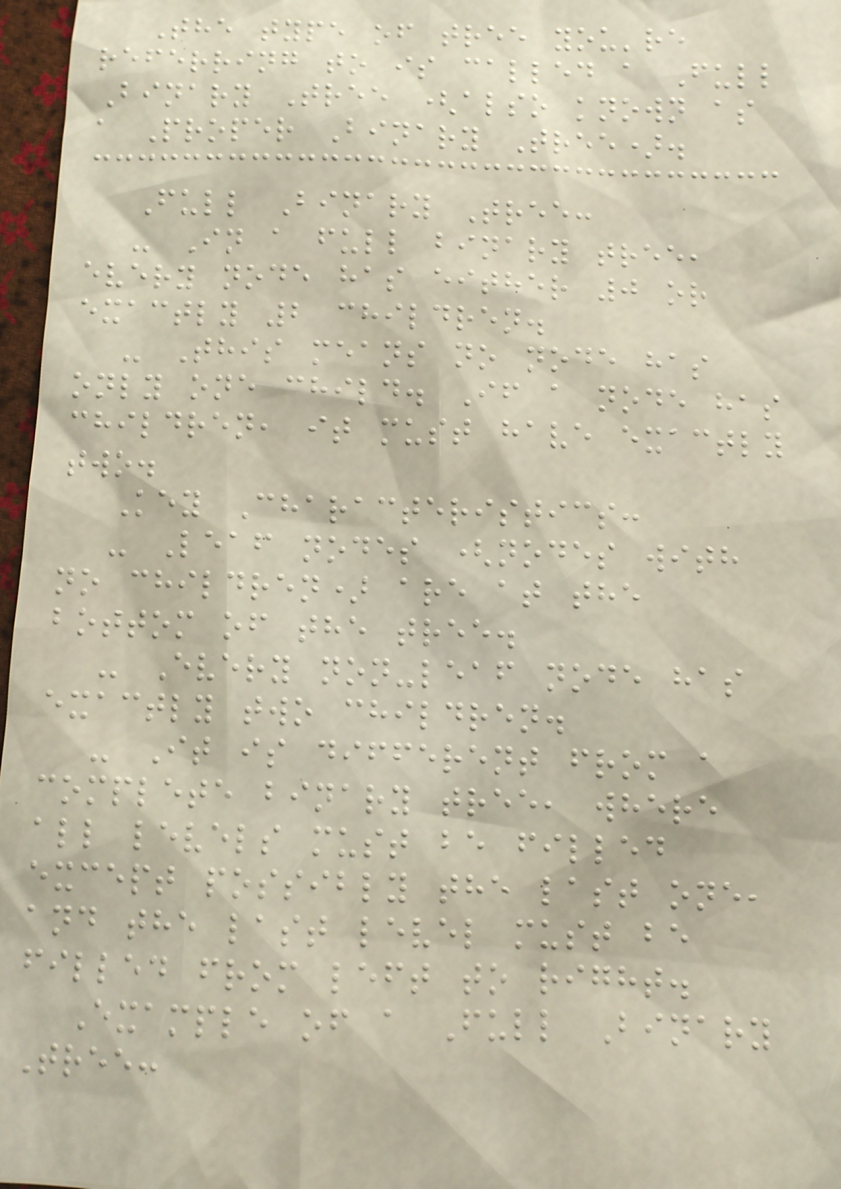The type of tree you're
referring to is called a Full
Binary Tree (also known as
a Proper Binary Tree).
Full Binary Tree:
- In a full binary tree,
every node has either 0 or
exactly 2 children.
- This means no node has
only one child. If a node has
children, it must have exactly
two.
Key Characteristics:
- Leaf nodes (nodes with
no children) are at the
bottom of the tree.
- Every non-leaf node has
exactly two children.
- It is different from a
complete binary tree, where
all levels must be filled
except possibly the last one,
and the last level must be
filled from left to right.
Example of a Full Binary
Tree:
